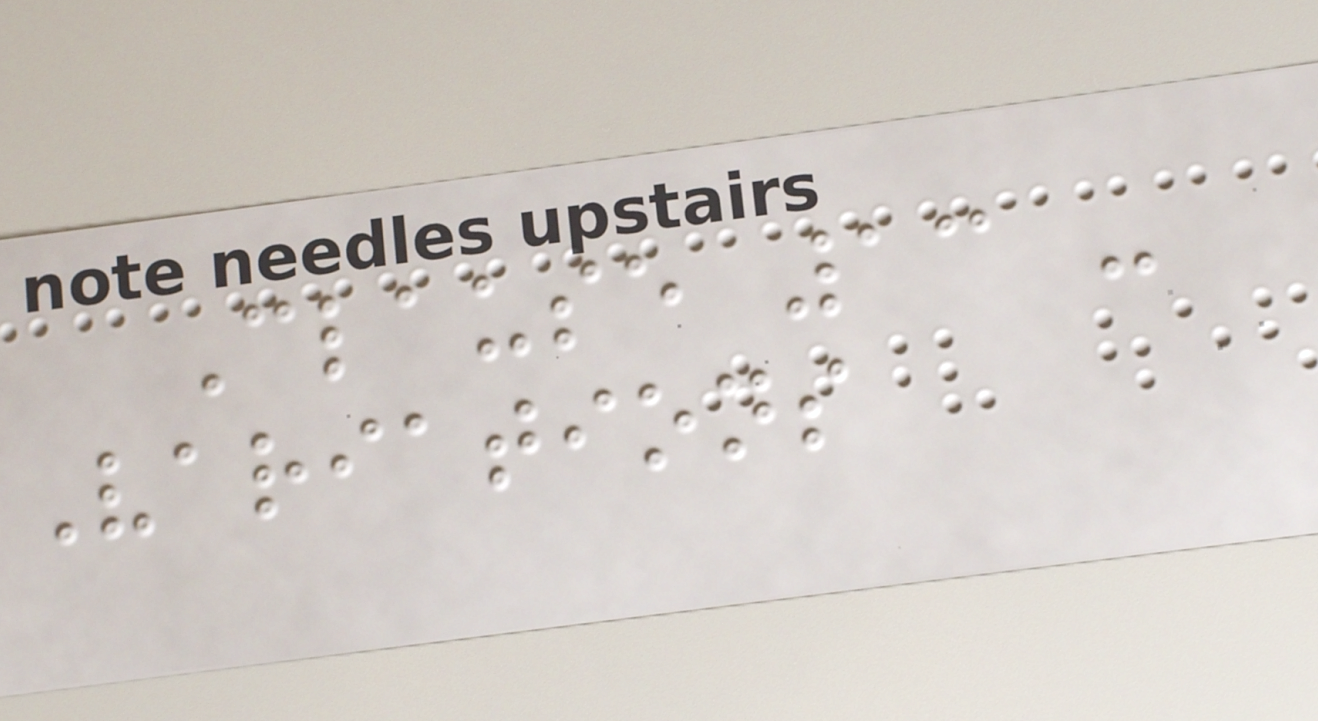Clause 13 -
Variations
